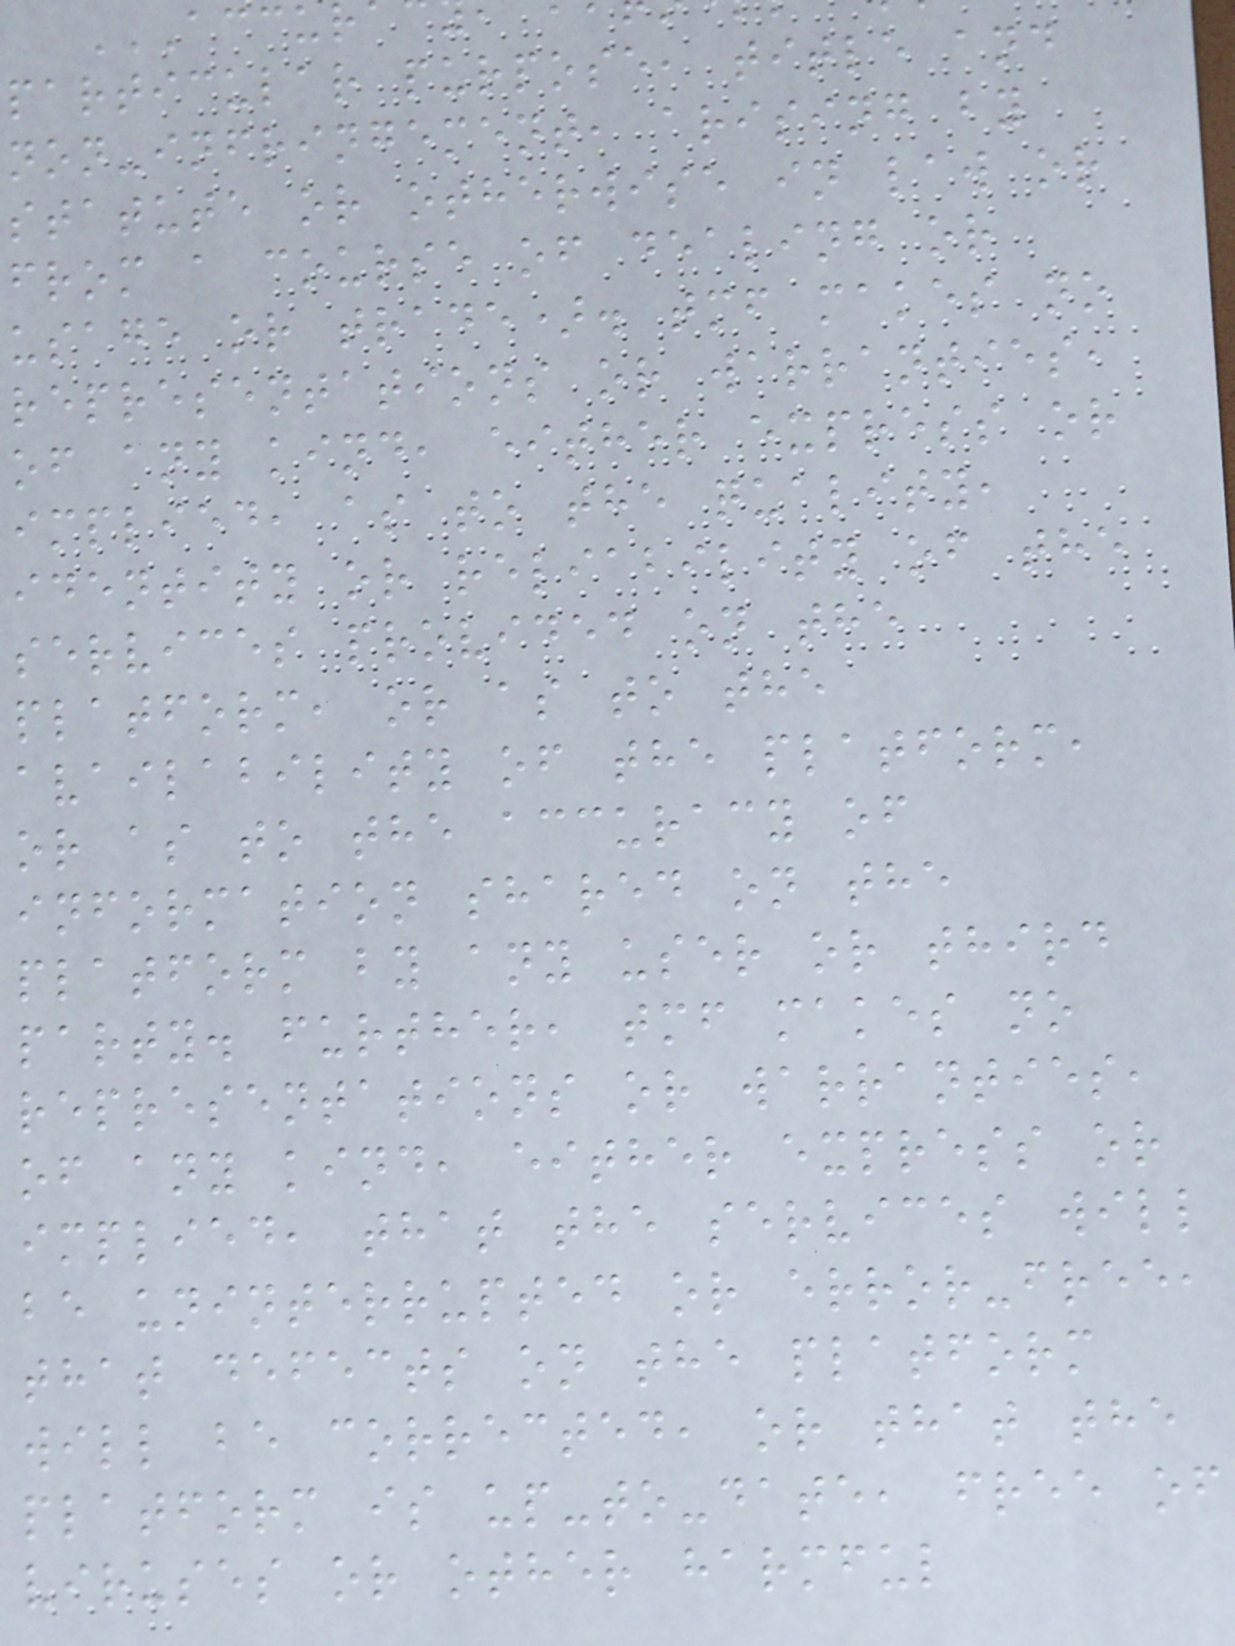particular purpose, title and
non-infringement, arising by
statute or otherwise in law or
from a course of dealing or
usage or trade). tmf makes no
representations or warranties,
of any kind, either express or
implied, as to the quality,
identity or reliability of the
services provided on the
platform, or as to the
availability of the platform,
or as to the accuracy of
information shared on the
platform by any user or third
party. further, tmf makes no
representations or warranties,
of any kind, either express or
implied, that the services will
be uninterrupted or error-free,
that defects on the platform
will be corrected, or that the
platform is up-to-date, free of
viruses or other harmful
